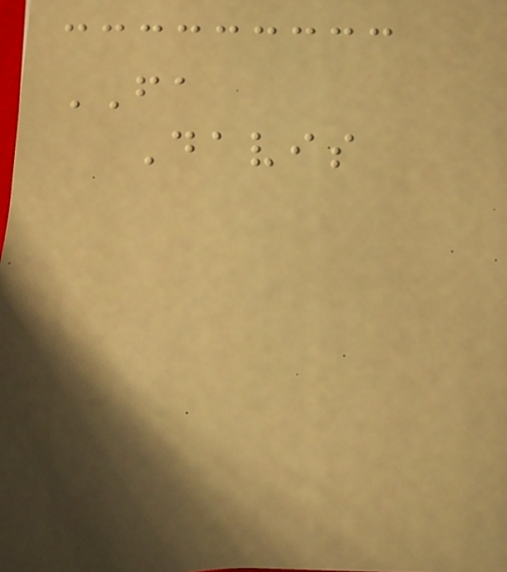FA
Davis
